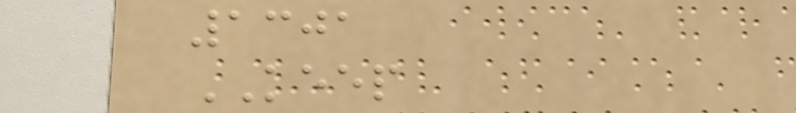1301
KEEP
